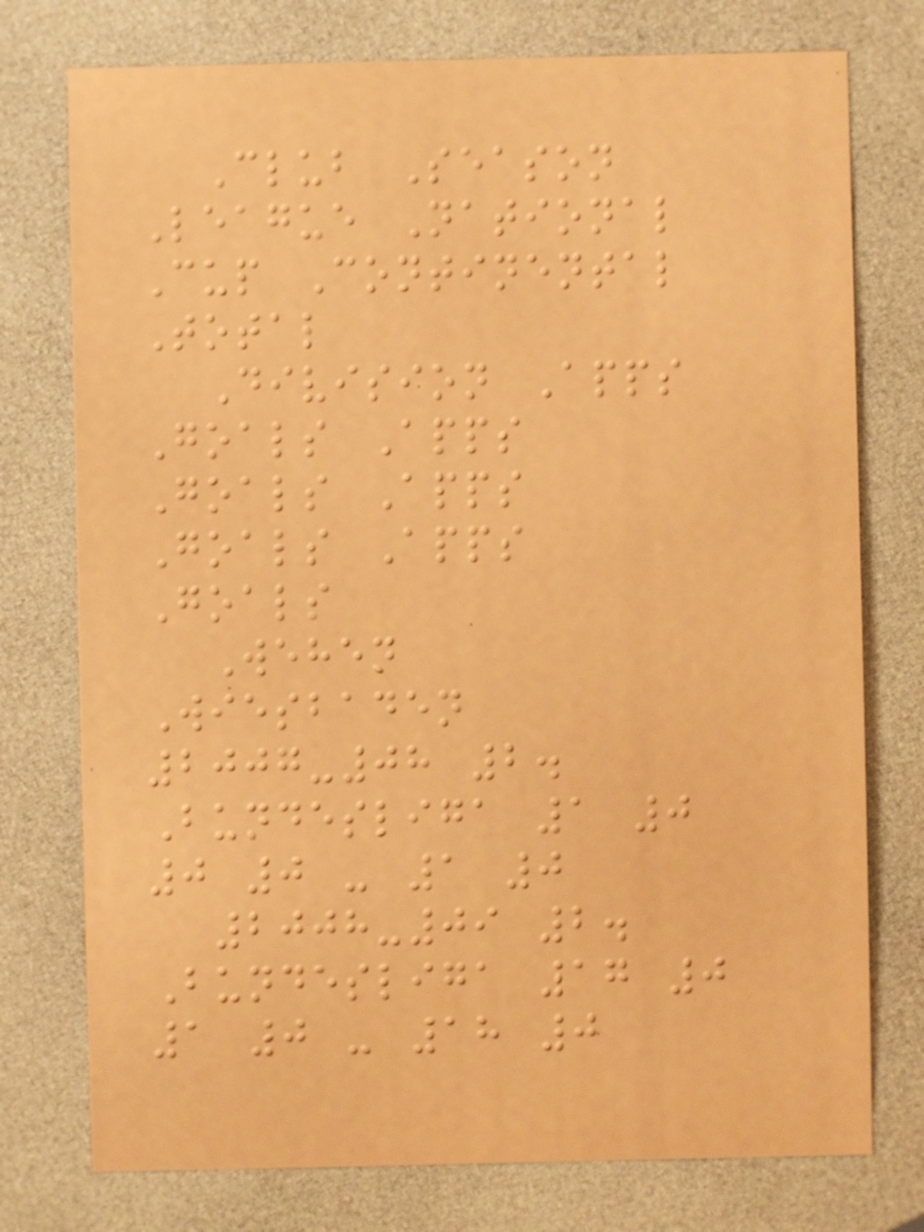Club Season
League National
Cup Continental
Total
Division Apps
Goals Apps
Goals Apps
Goals Apps
Goals
Wehen
Wiesbaden
2007-08 2.
Bundesliga 1 0
0 0 - 1 0
2008-09 2.
Bundesliga 17 0
1 0 - 18 0
